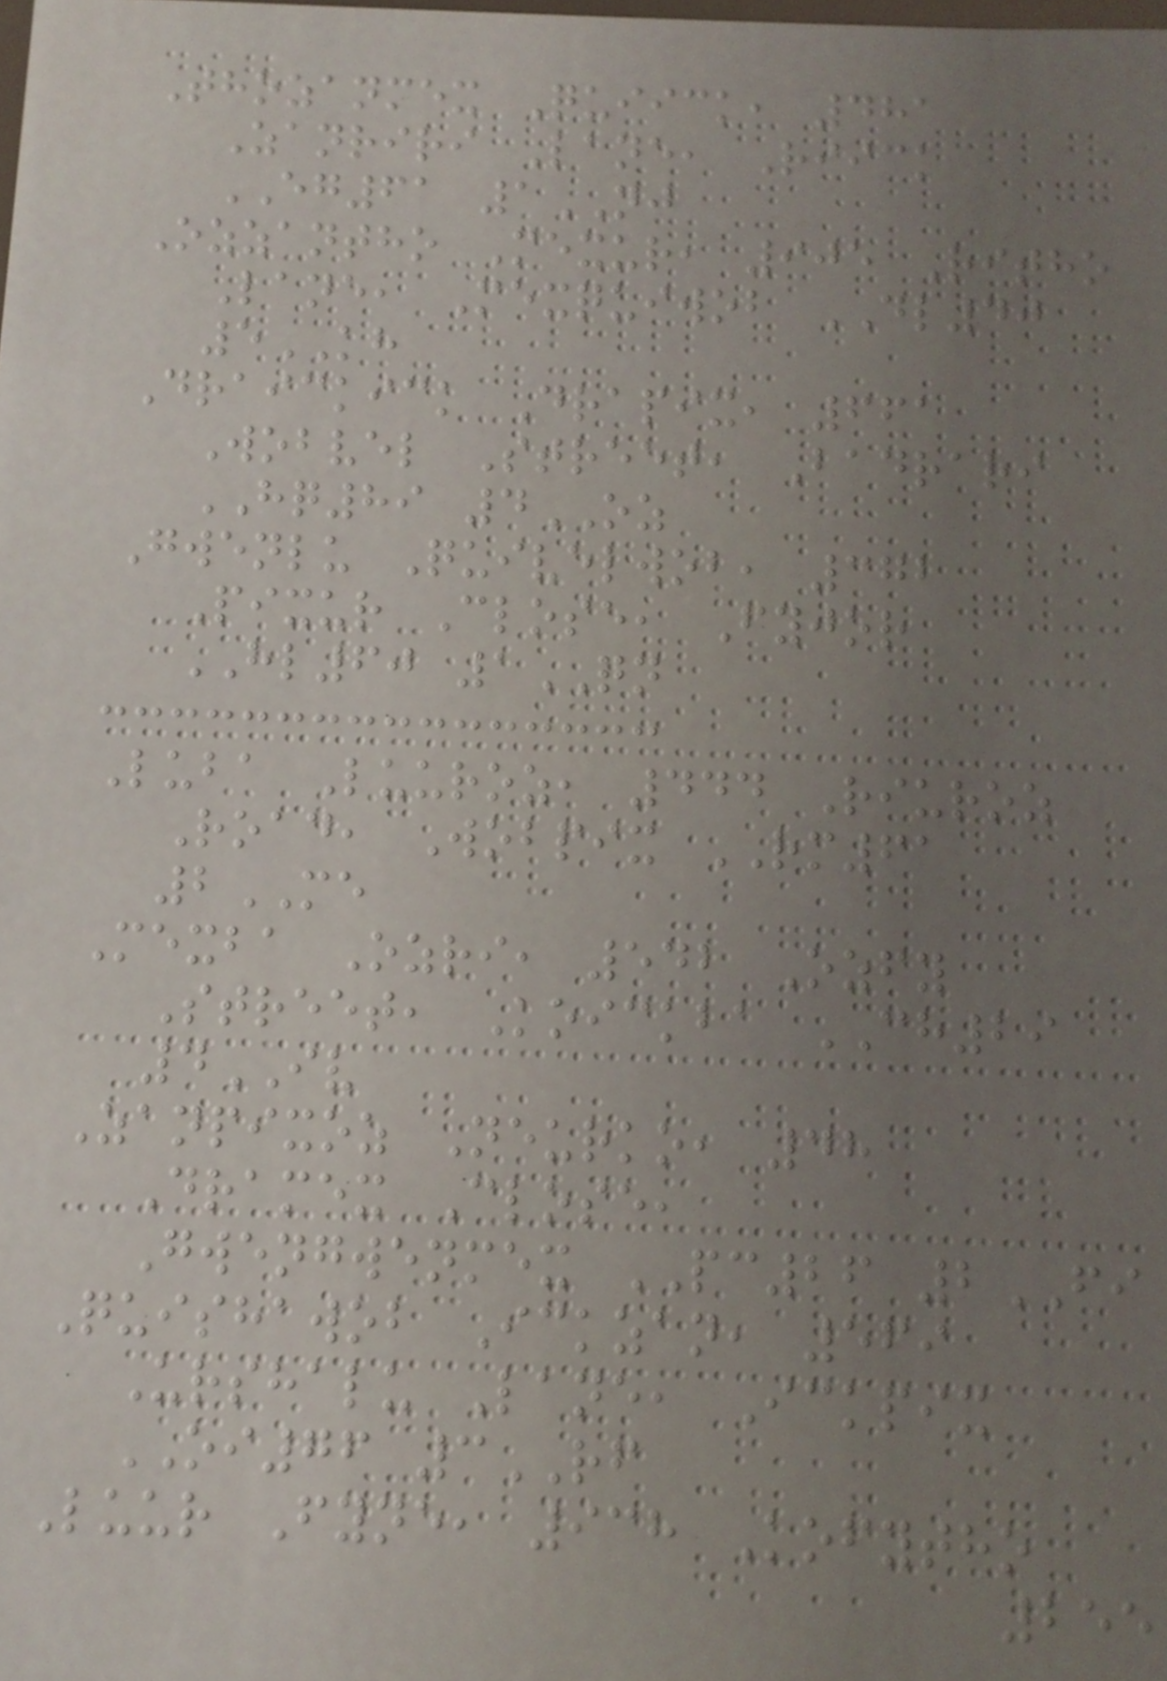Thozanmex Quiick, 481
Zanriri Lane, Riick
EG61 1NJ
Ozzantho Mexur, 905 Ritho
Lane, Mexquiwob DL40
5KH
Draickick Drapix, 661
Wobvel Street, Badrari
HQ89 4OZ
Gwenlu Quivelwob, 372
Pixur Close, Fyjor
HL60 1QN
Luba Luuroz, 444 Riuroz
Road, Wobpix RM61
2ME
Mexba Ozri, 542 Ozfy
Street, Koickba CH29
4IV
Zanpixoz Neurko, 48
Dramex Close,
Gwengwenmex PC26 2FI
Quishawob Ickzan, 569
Urshalu Lane, Ickpix
OI76 3RF
Luur Fyne, 938 Kofytho
255
